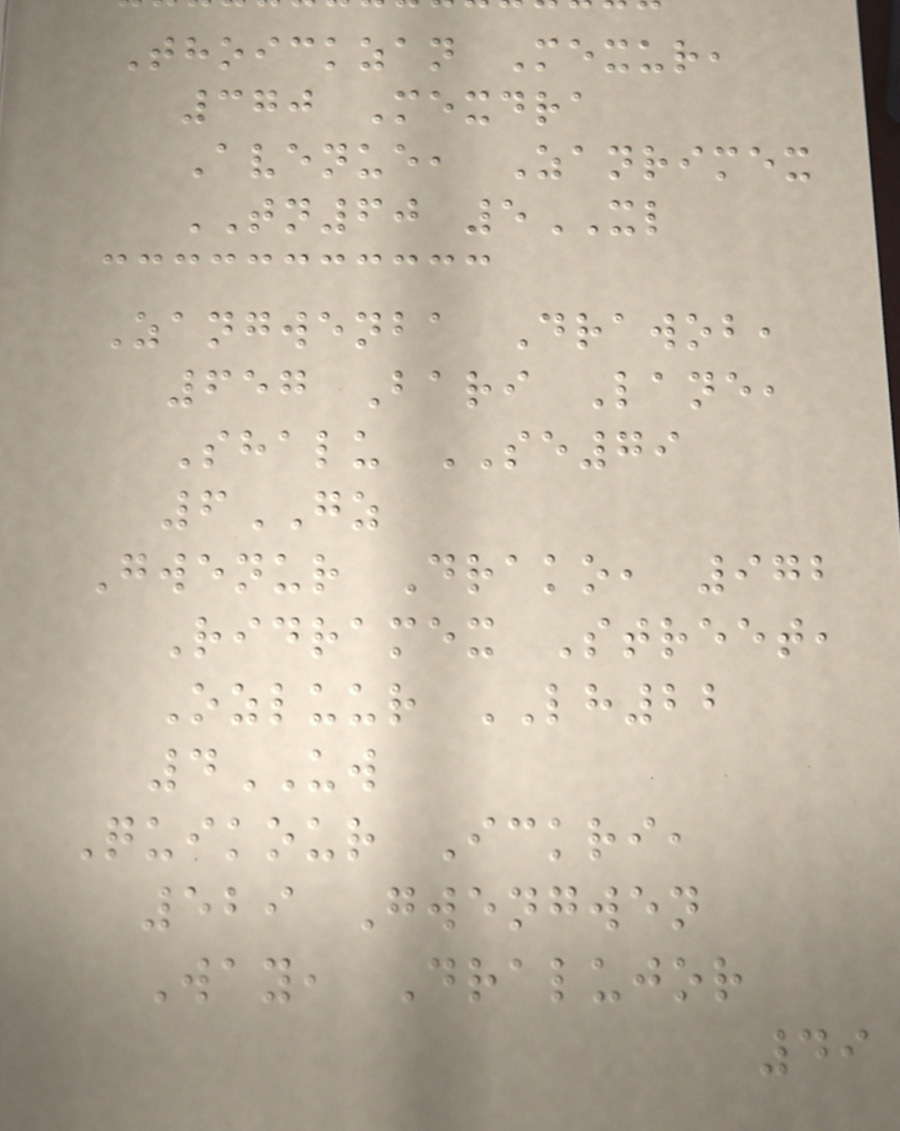Thoickzan Mexur,
370 Mexdra
Avenue, Zanrimex
TN60 5XL
Zangwenba Drawob,
657 Bari Lane,
Shalu SE79
6GZ
Gwenur Drako, 972
Ridramex Street,
Ozluur LH22
4UW
Quikour Ickri,
529 Gwengwen
Way, Dralujor
49
